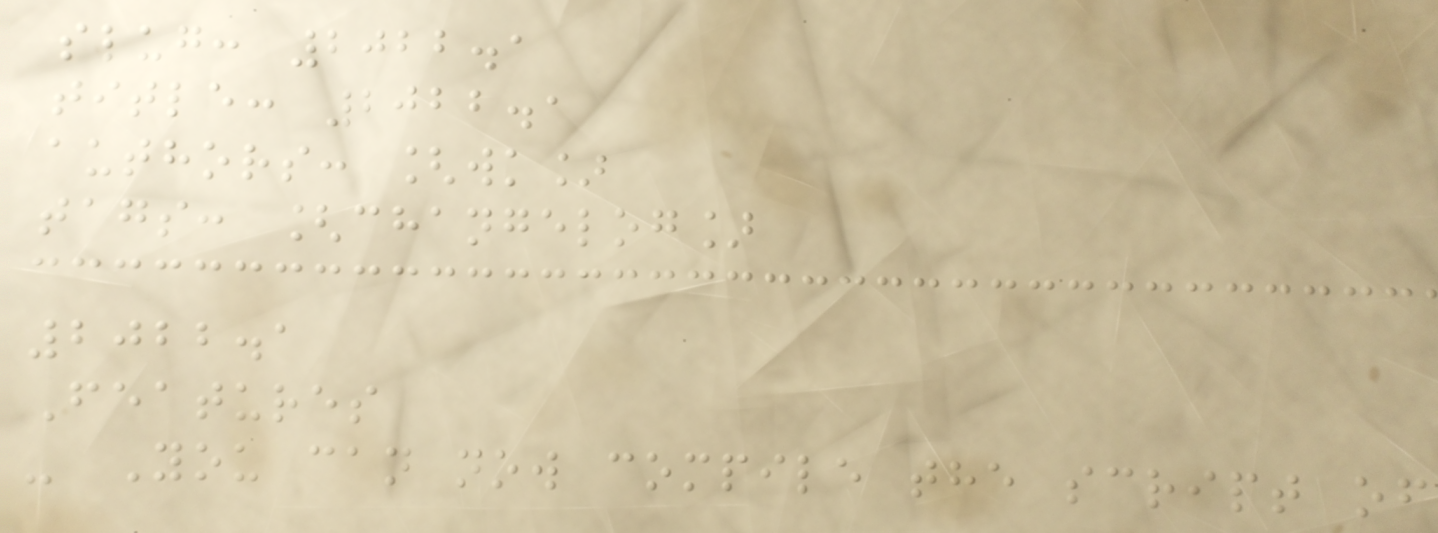slug: 2022.1
title: 2022.1
authors: [wk]
tags: [changelog]
2022.1
Features
- You can now compile the script of
